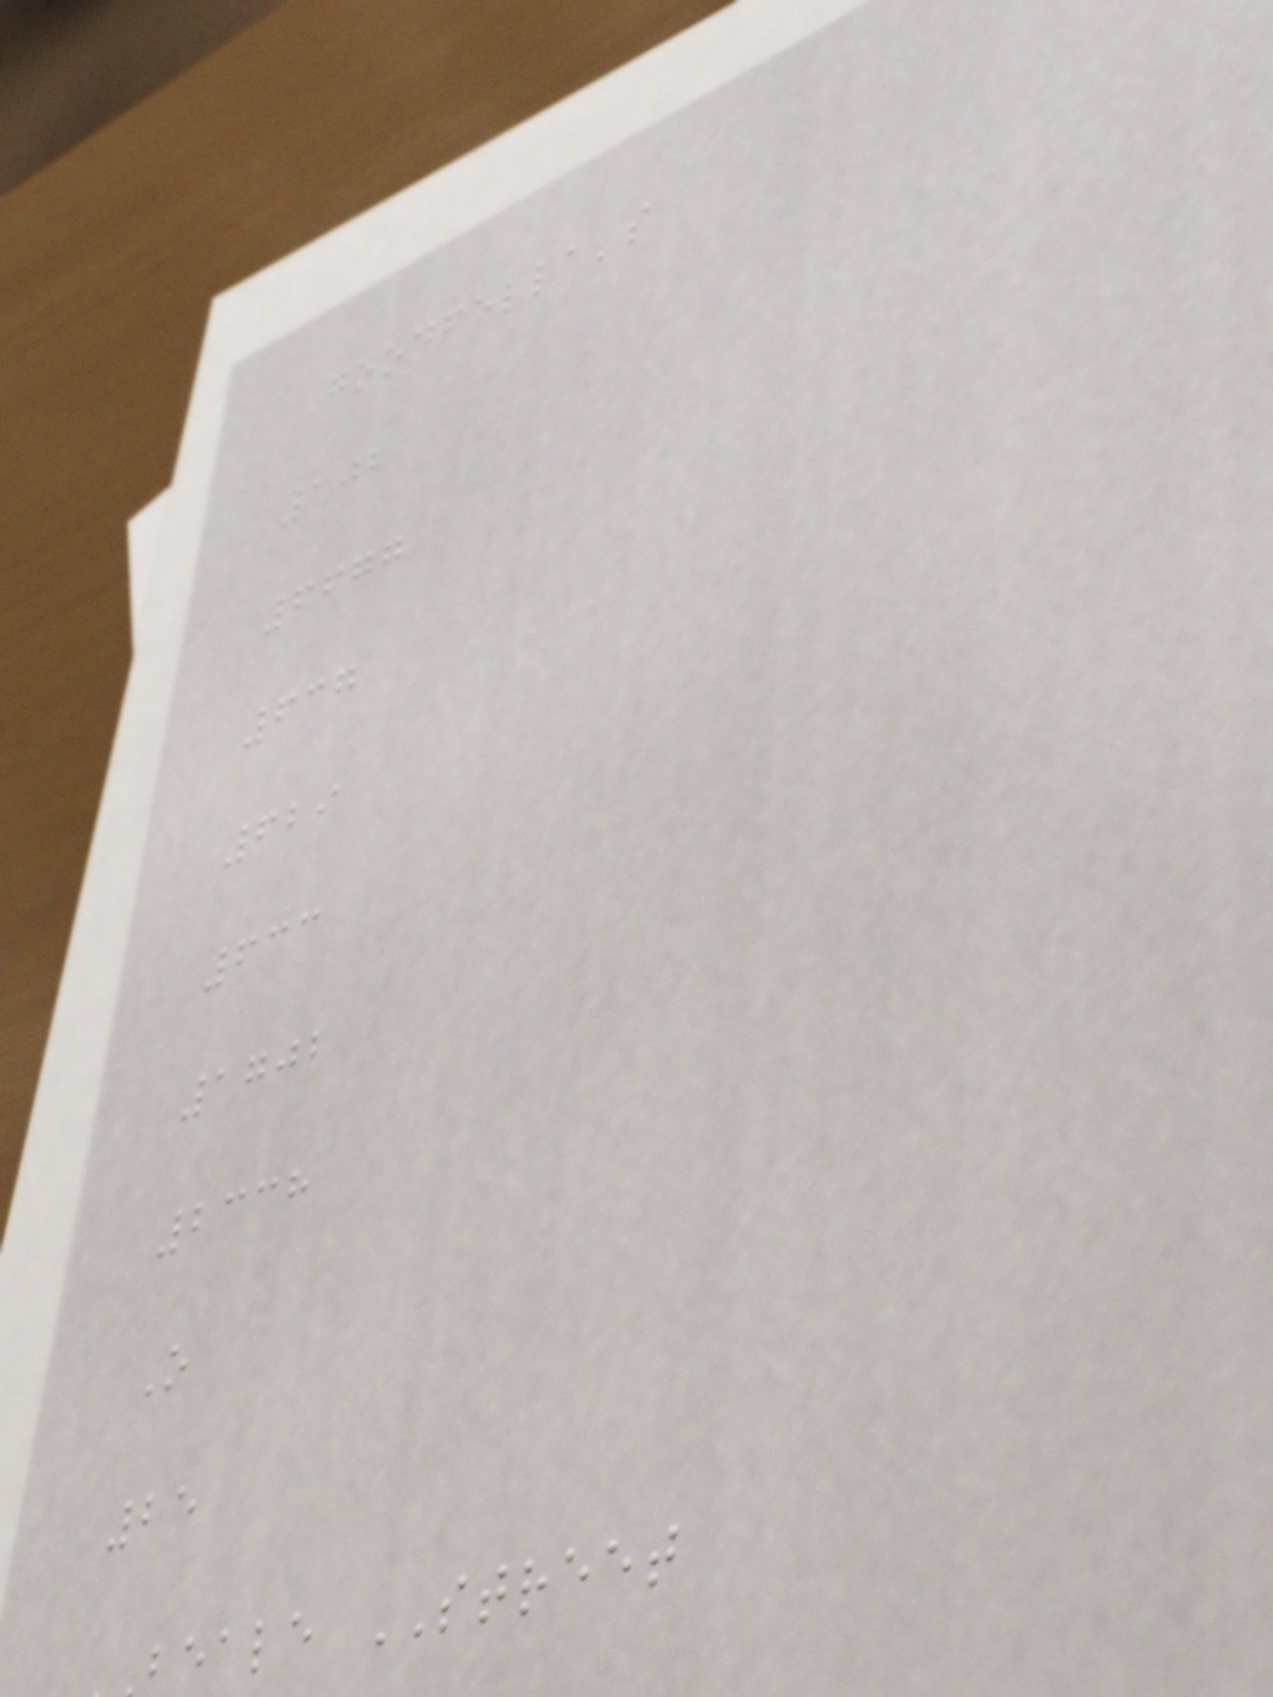Goodfella's
102
6677
637
629
633
1702
2338
O
25
beale STREET
